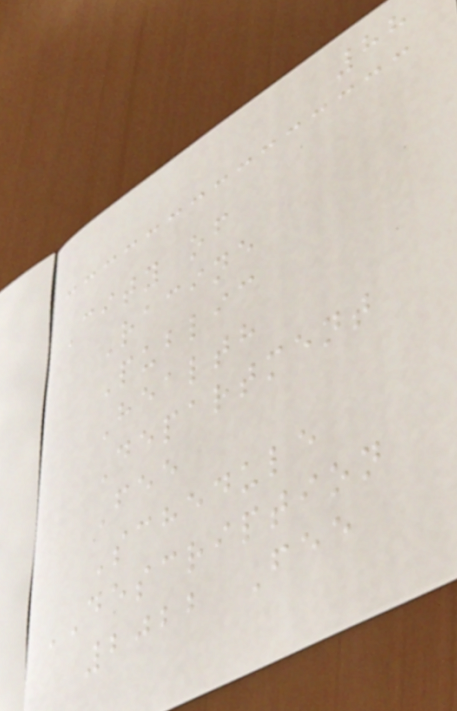88
City of
Racine
Public
Health
Department
Fee
Schedule
DESCRIPTION
2022 Fee
